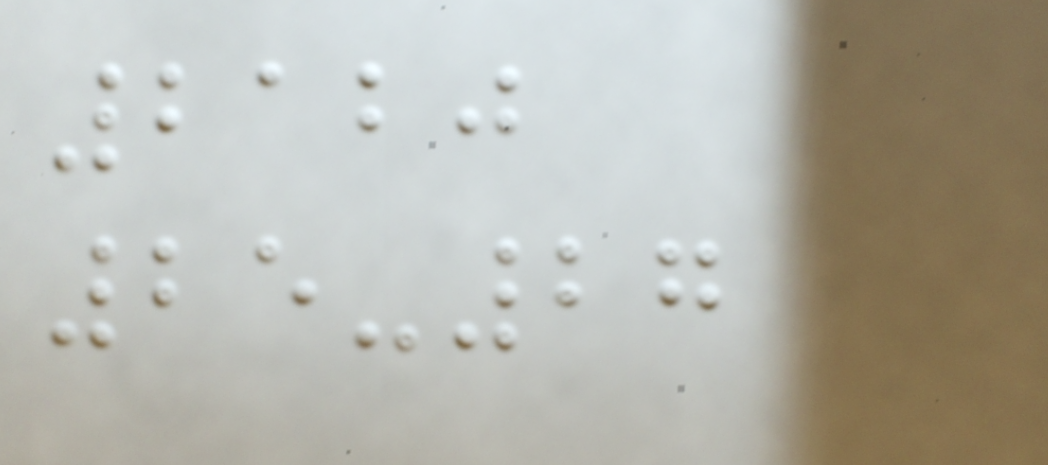2120
25-27
